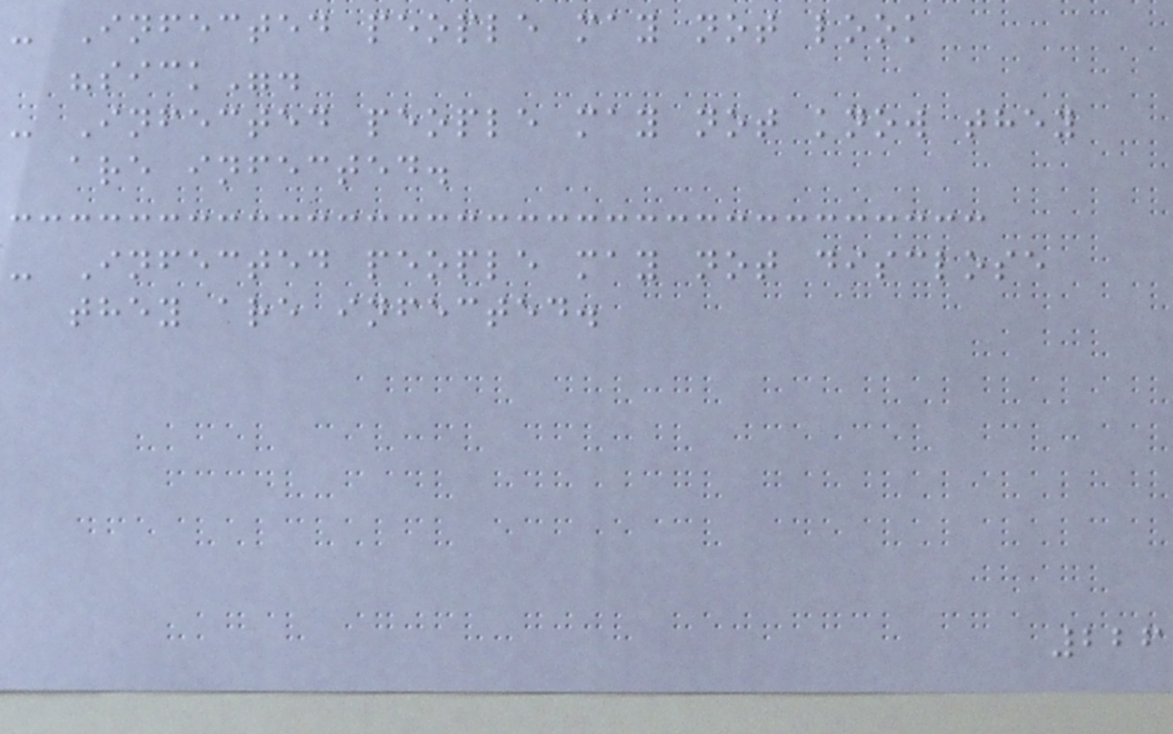- Infected people may not look
"sick".
- Infected people may not know they
are infected.
- Infected people may not disclose
they are infected.
226
